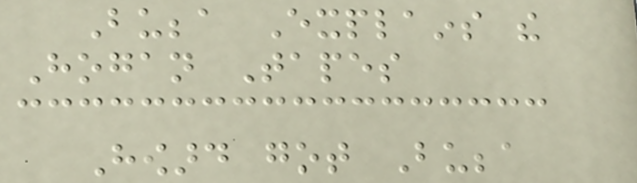Bubba Explains the
Hogan Tapes
Howard got Bubba
